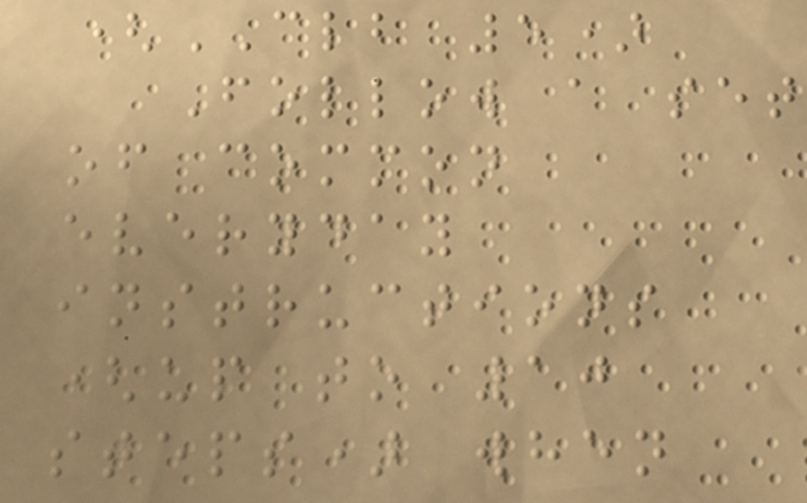(CLB 5)
Follow a set
of common
everyday
instructions
(up to 10
steps) when
